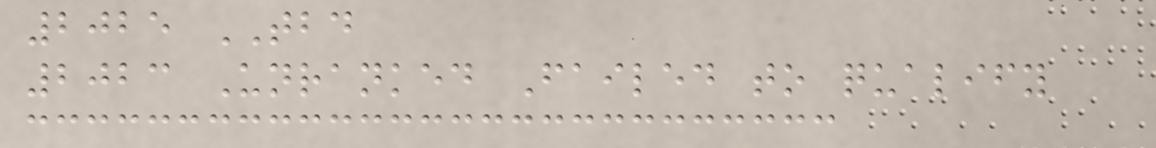2025 TBD
2023 Unranked Failed to qualify
